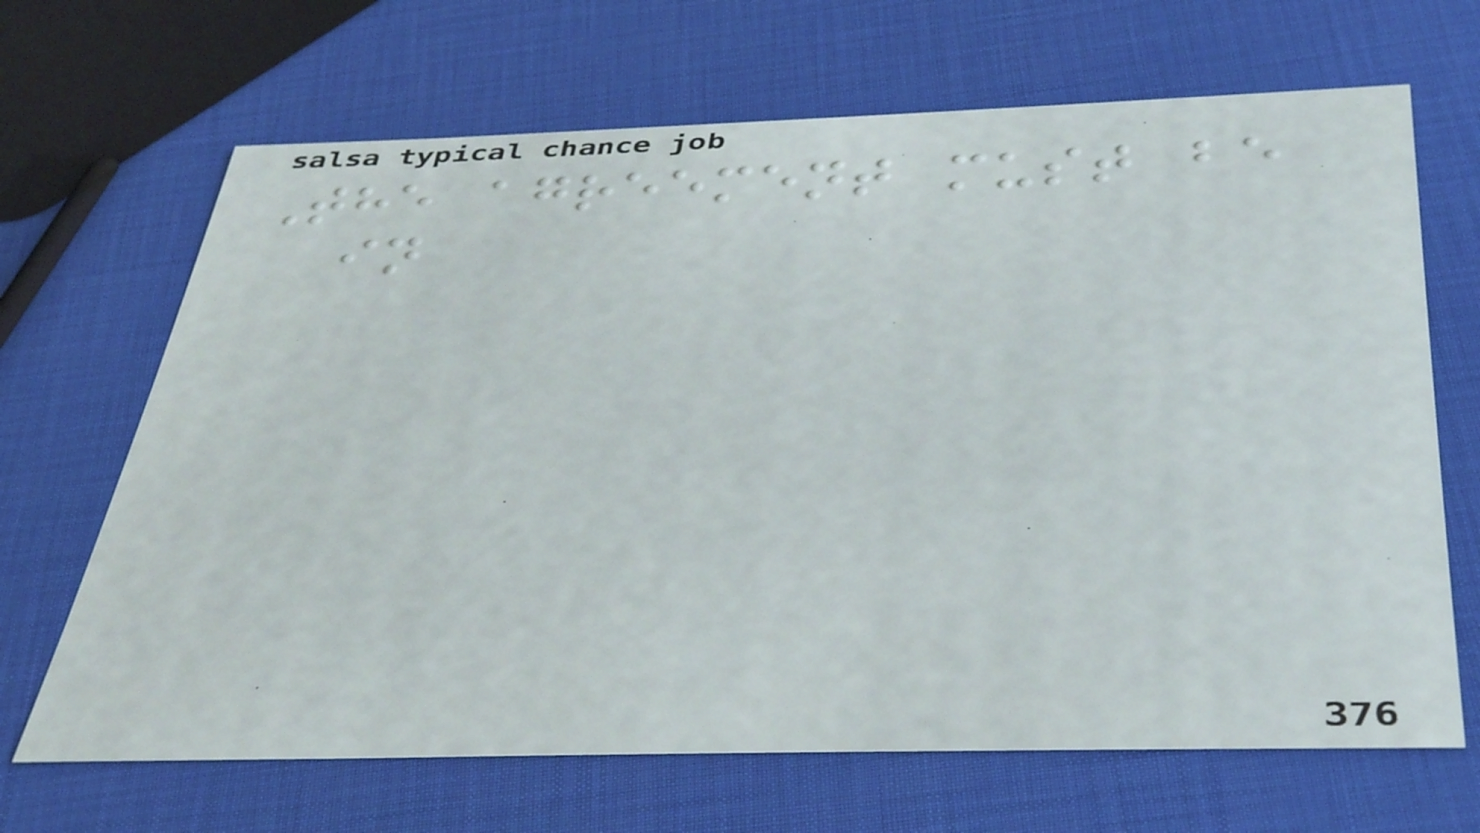The agreement must be
in
